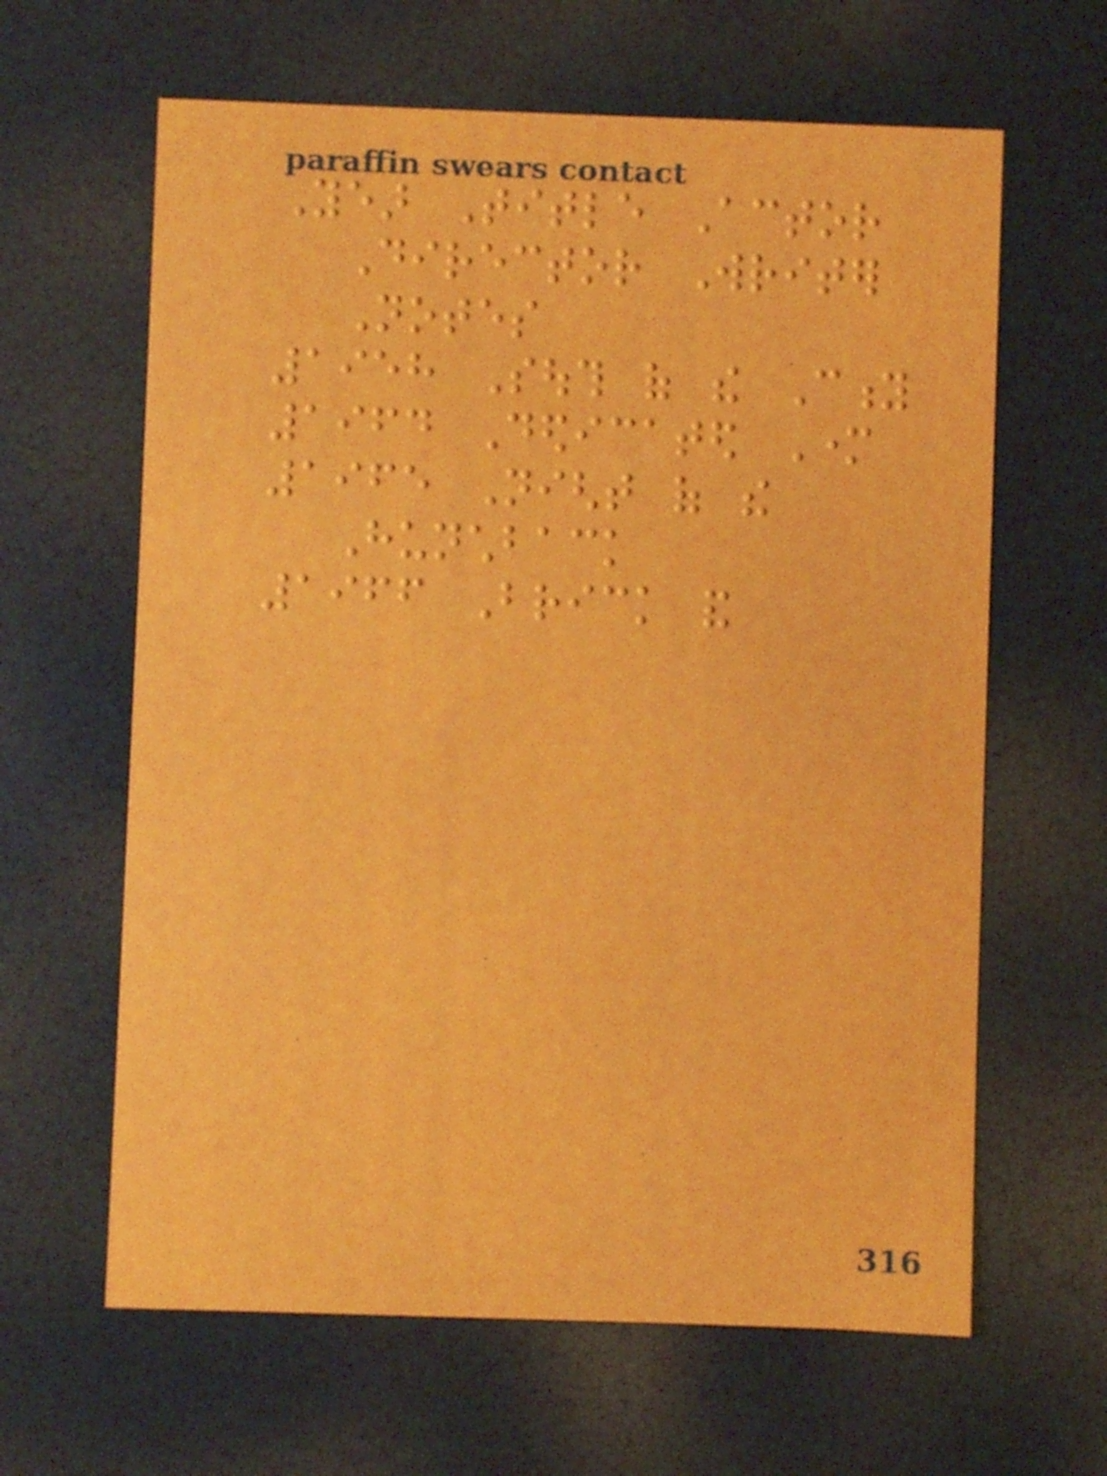Year Title Actor
Director Writer
Notes
1958 South of the City
1964 Dedicated Mother
1965 Night of the
Hunchback
1966 Brick and
